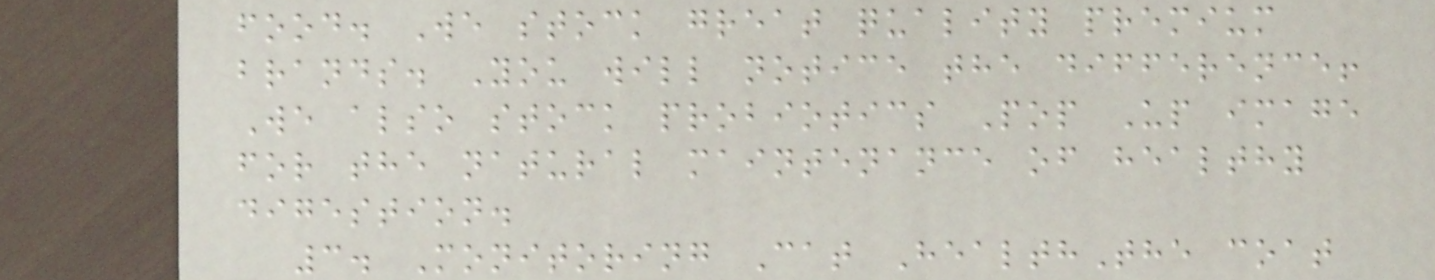food. We stock great quality premium
brands. You will notice the difference!
We also stock probiotics Pop Up image
for the natural maintenance of healthy
digestion.
3. Monitoring Cat HealthThe coat
